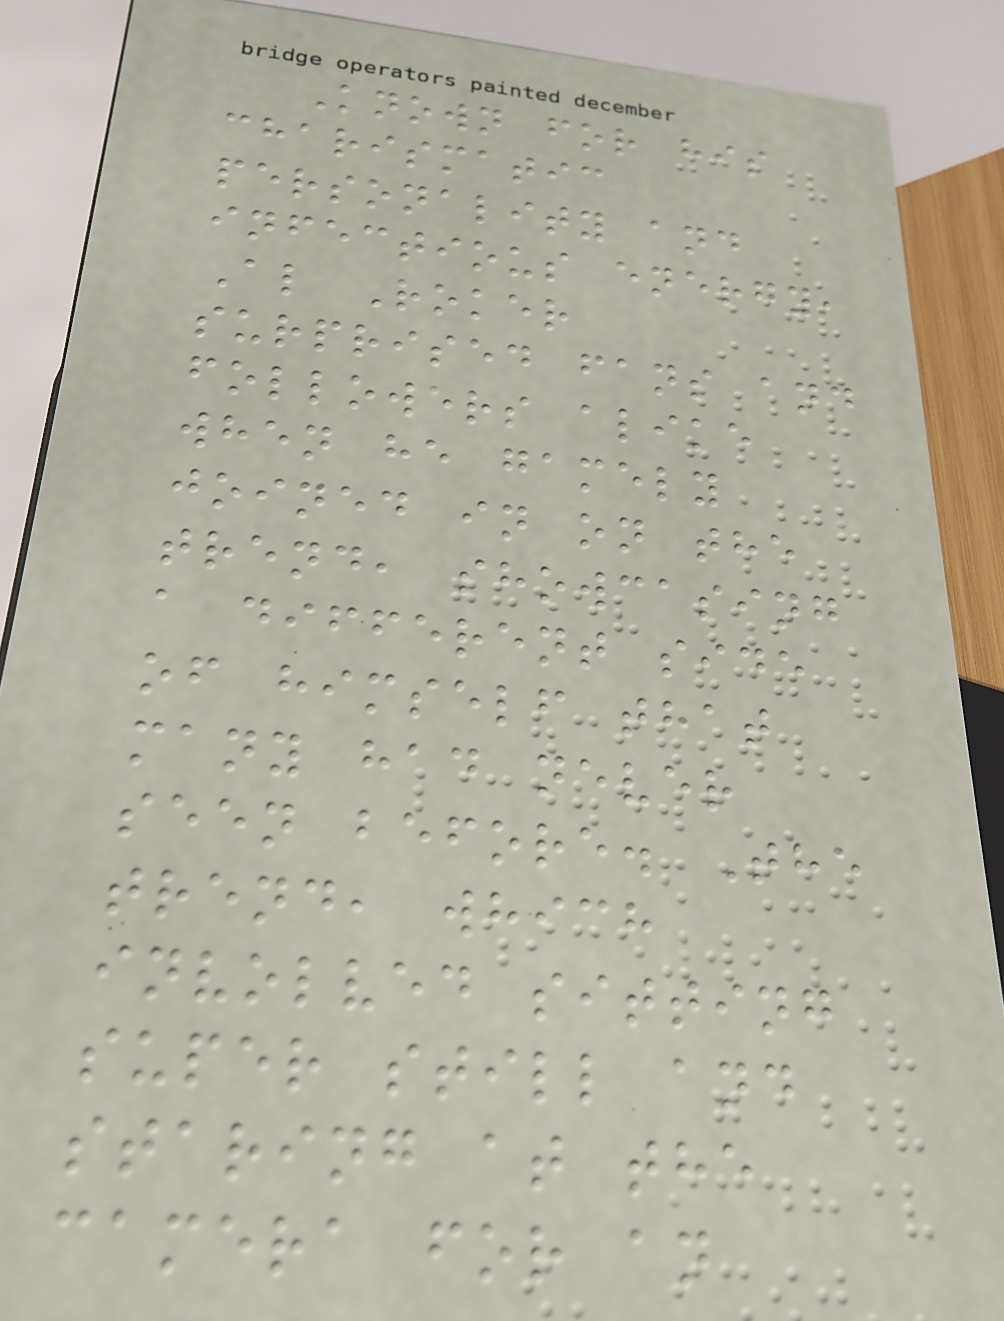Known for his
charismatic
personality and
infectious energy,
Al Roker
surprised fans and
followers alike
when he gamely
joined in on the
trend, showcasing
a different side
of himself that
many had never
seen before. The
trend, which
involved sitting
super still and
staring at the
camera for an
